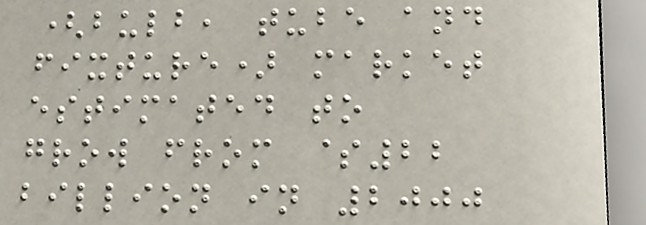(bulb, tube and
fixture) market
estimated to
grow from $22
billion in 2000
